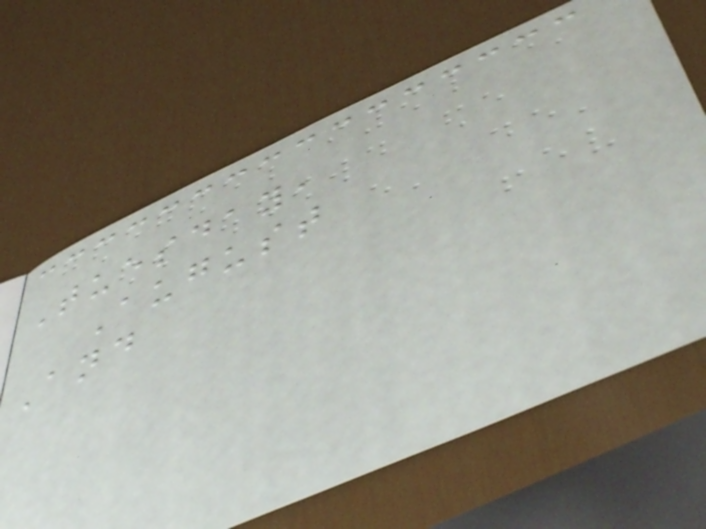Tuesday,
August
And
